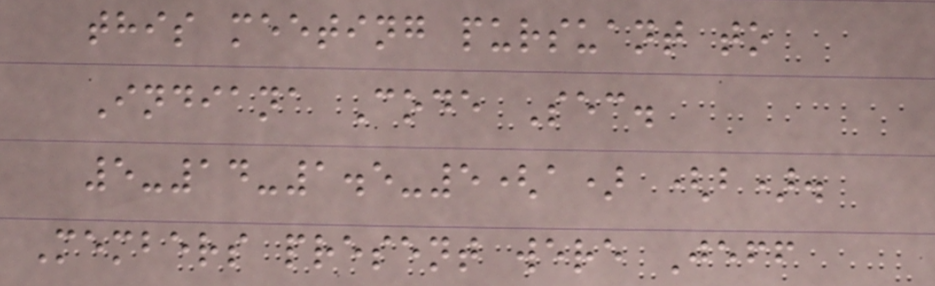this meeting pursuant to
Indiana Code Sec.
5-14-1.5-5(a) (b).
Members present were Jeff
